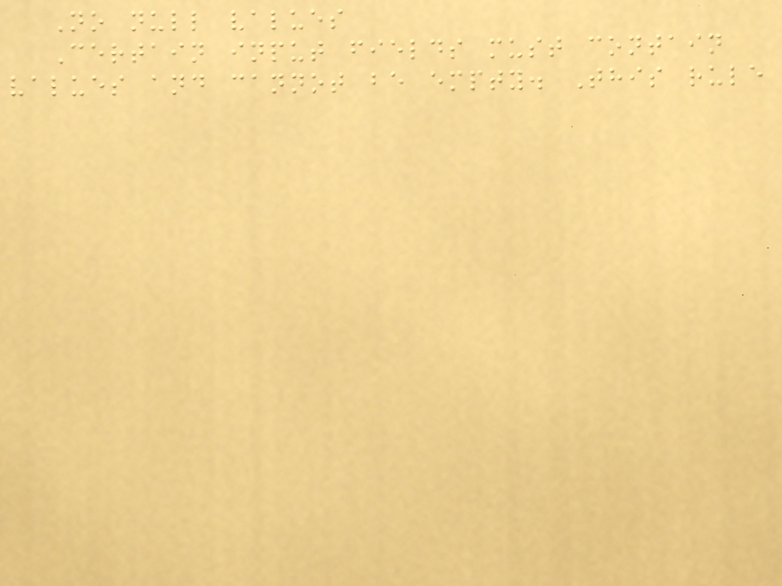No null values
Certain input fields must contain
values and cannot be empty. This rule
